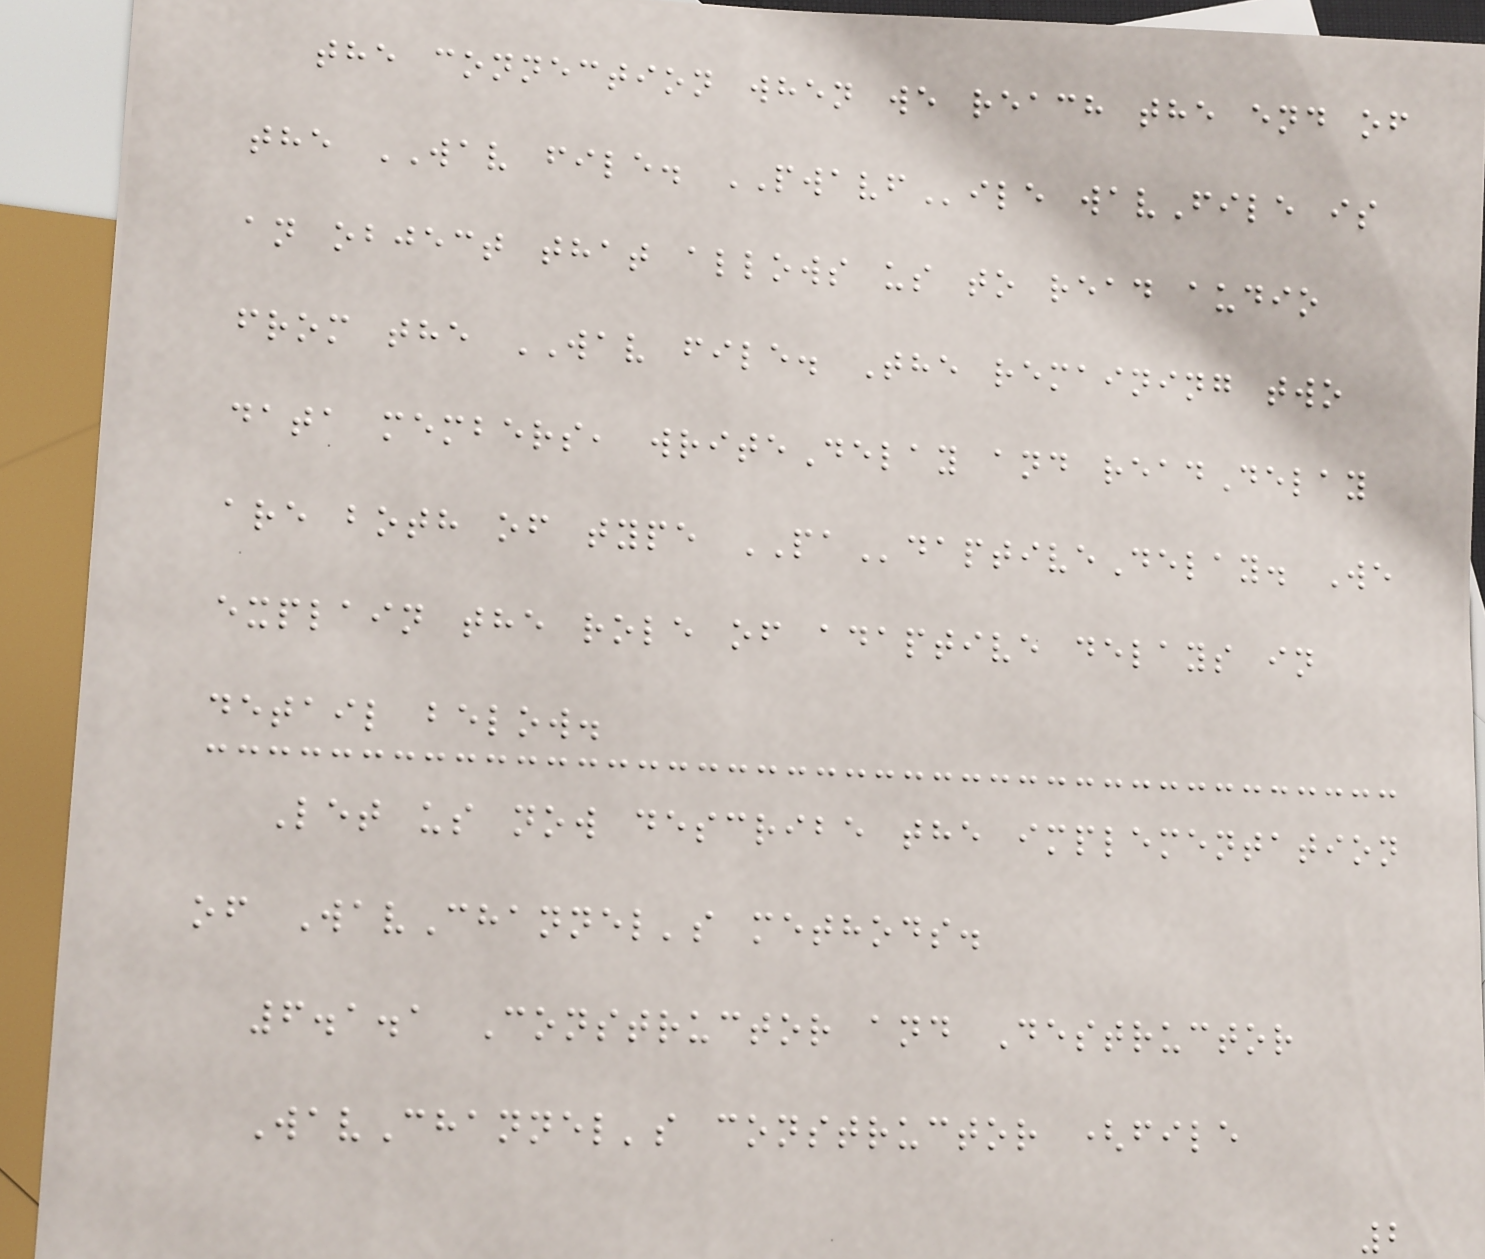the connection when we reach the end of
the WAV file. PWAVFile wavFile is
an object that allows us to read audio
from the WAV file. The remaining two
data members, writeDelay and readDelay
are both of type PAdaptiveDelay. We
explain the role of adaptive delays in
detail below.
Let us now describe the implementation
of WavChannel's methods.
6.1.1 Constructor and Destructor
WavChannel's constructor (file
2
